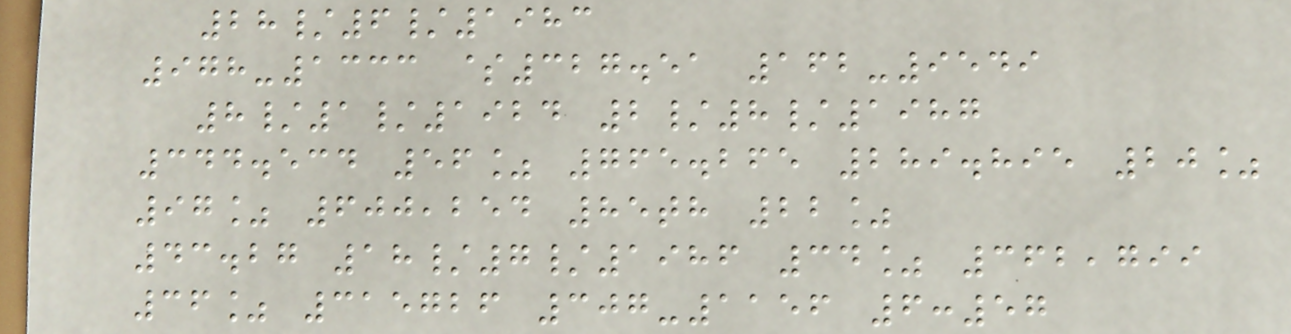28/6/1983
978-1333 $327.51 162-9549
8/1/1924 2/8/1987
344.534 56% 765.265 289.895 20%
97% 600,254 85th 22%
43.27 18/7/1986 34% 362,799
36% 315726 307-1156 6:57
